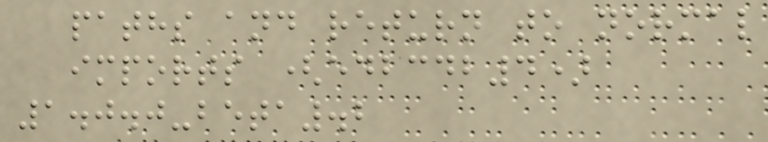paths and return to normal
imports (edbcdb4)
1.0.0-beta.2
